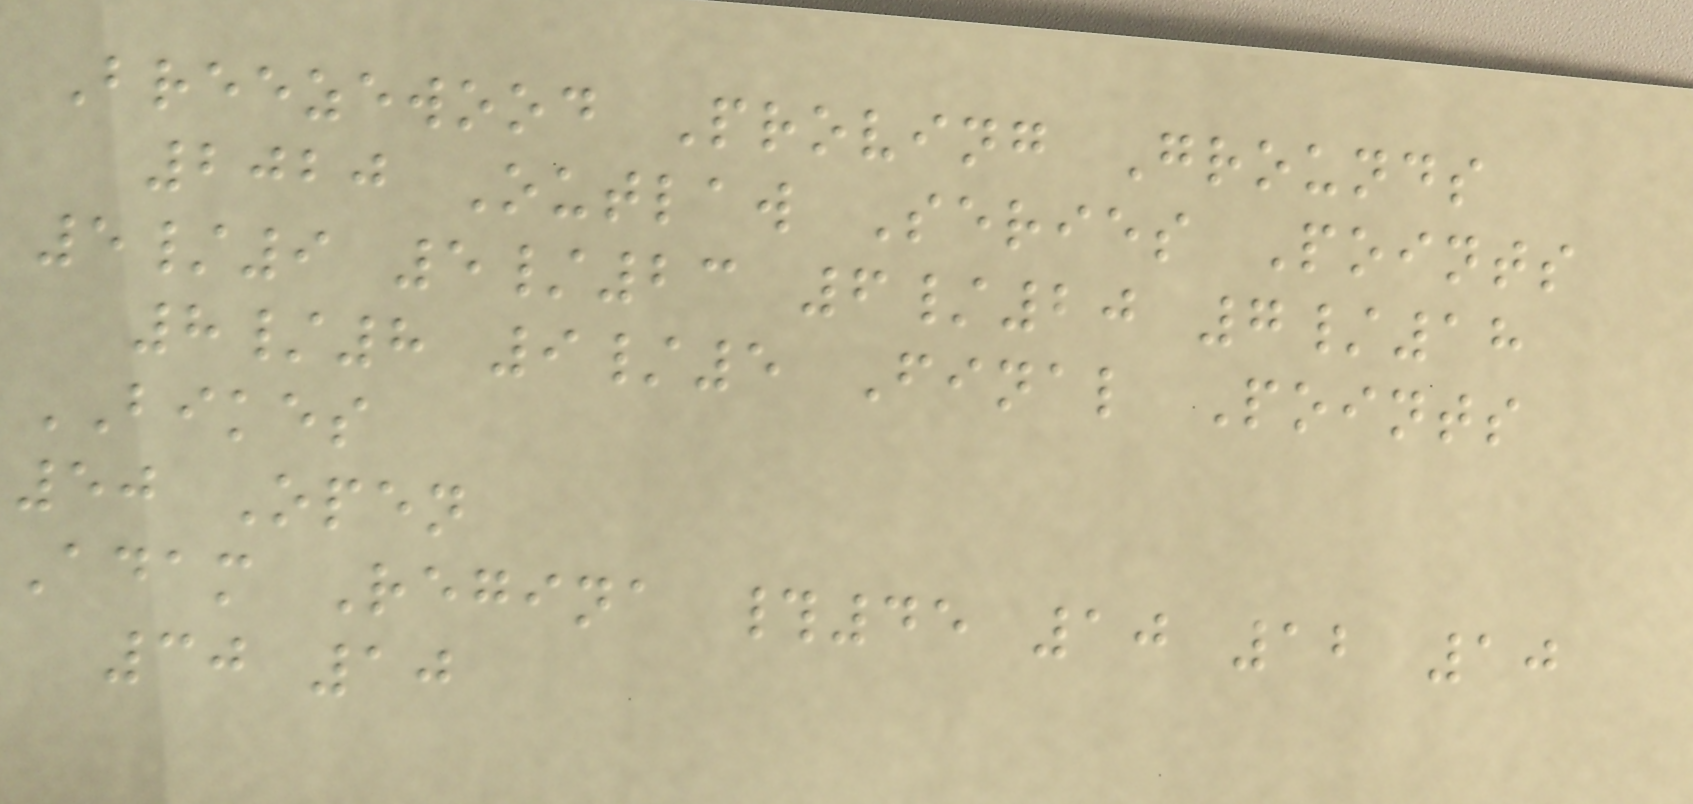Breezewood Proving Grounds
2020 Outlaw Series Points
5/9 5/23 6/20 7/18
8/8 9/5 Final Points
BIKES
50 Open
Adam Regina #45 10 12 10
30 10
